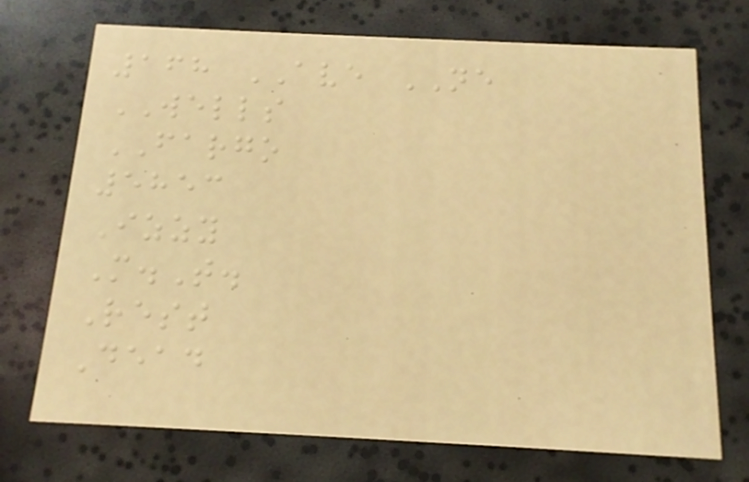168 AVE NE
WELLS
FARGO
5853
Izzy
M.T.
Rest
Dead
